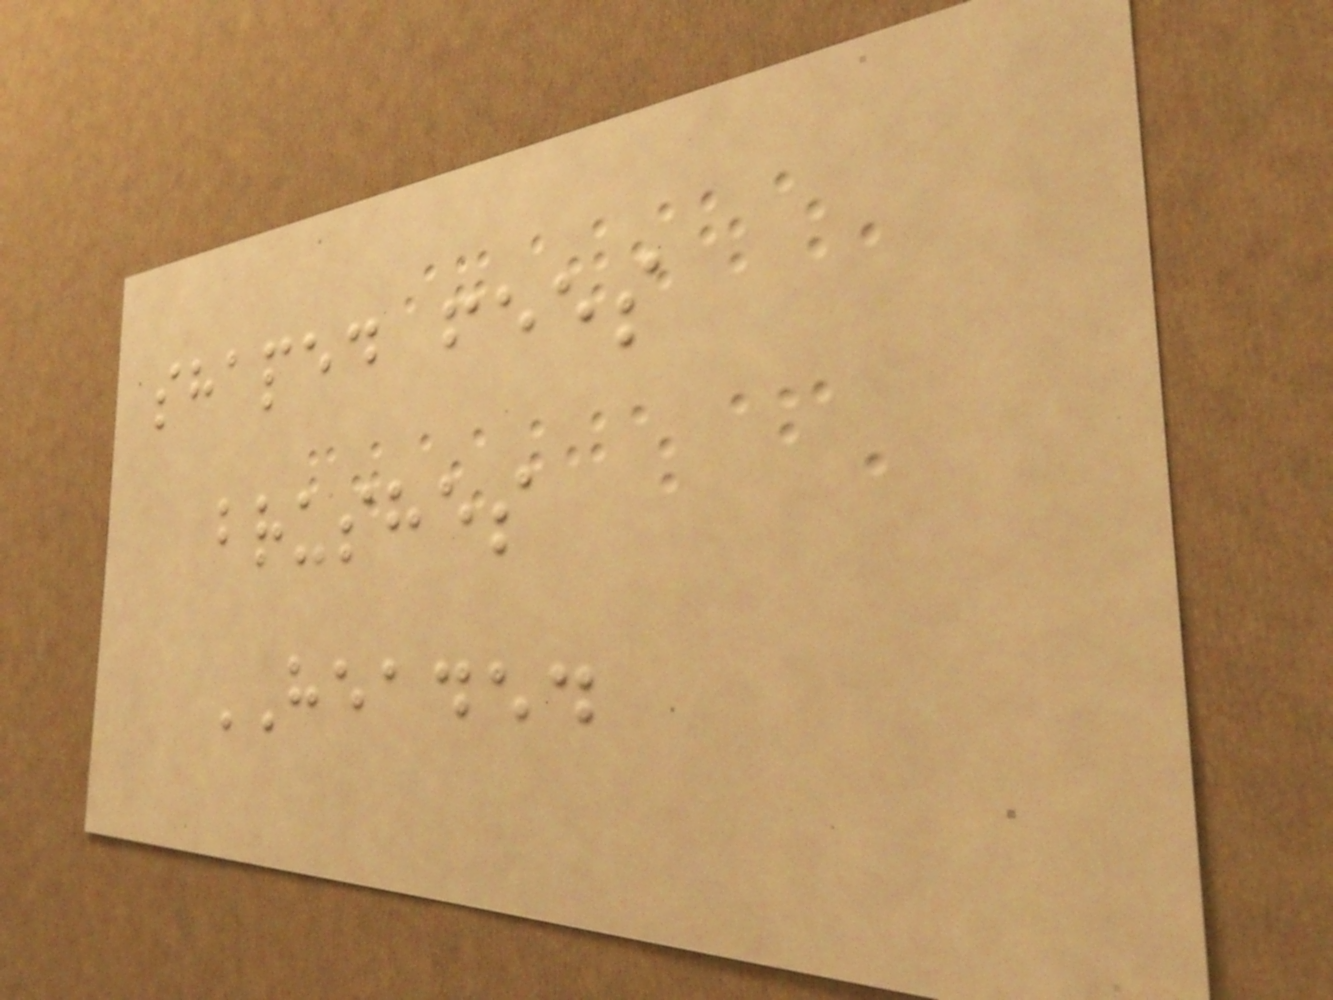shaped fees
brushes
HEADED
